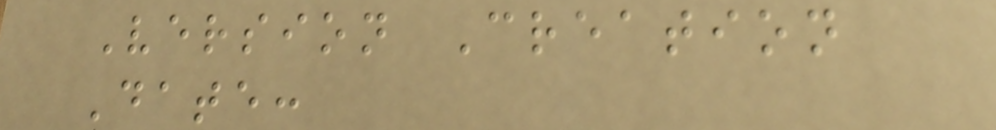Version Creation
Date:
